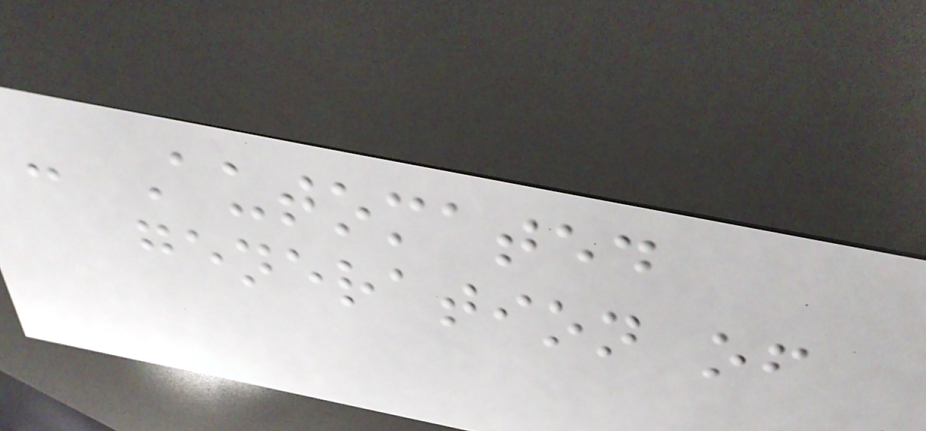- Automated
generation of
